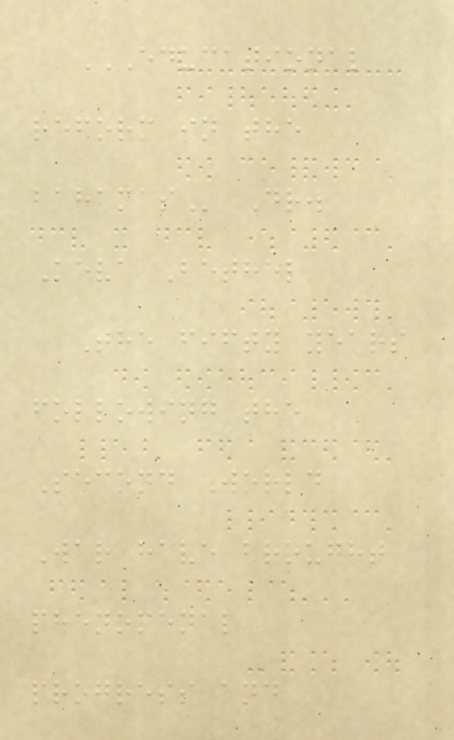EDUCATIONAL
REFORM IN THE
BAHAMAS Dr.
Keva Bethel
The fifty years
following the
Second World
War have brought
phenomenal
progress and
